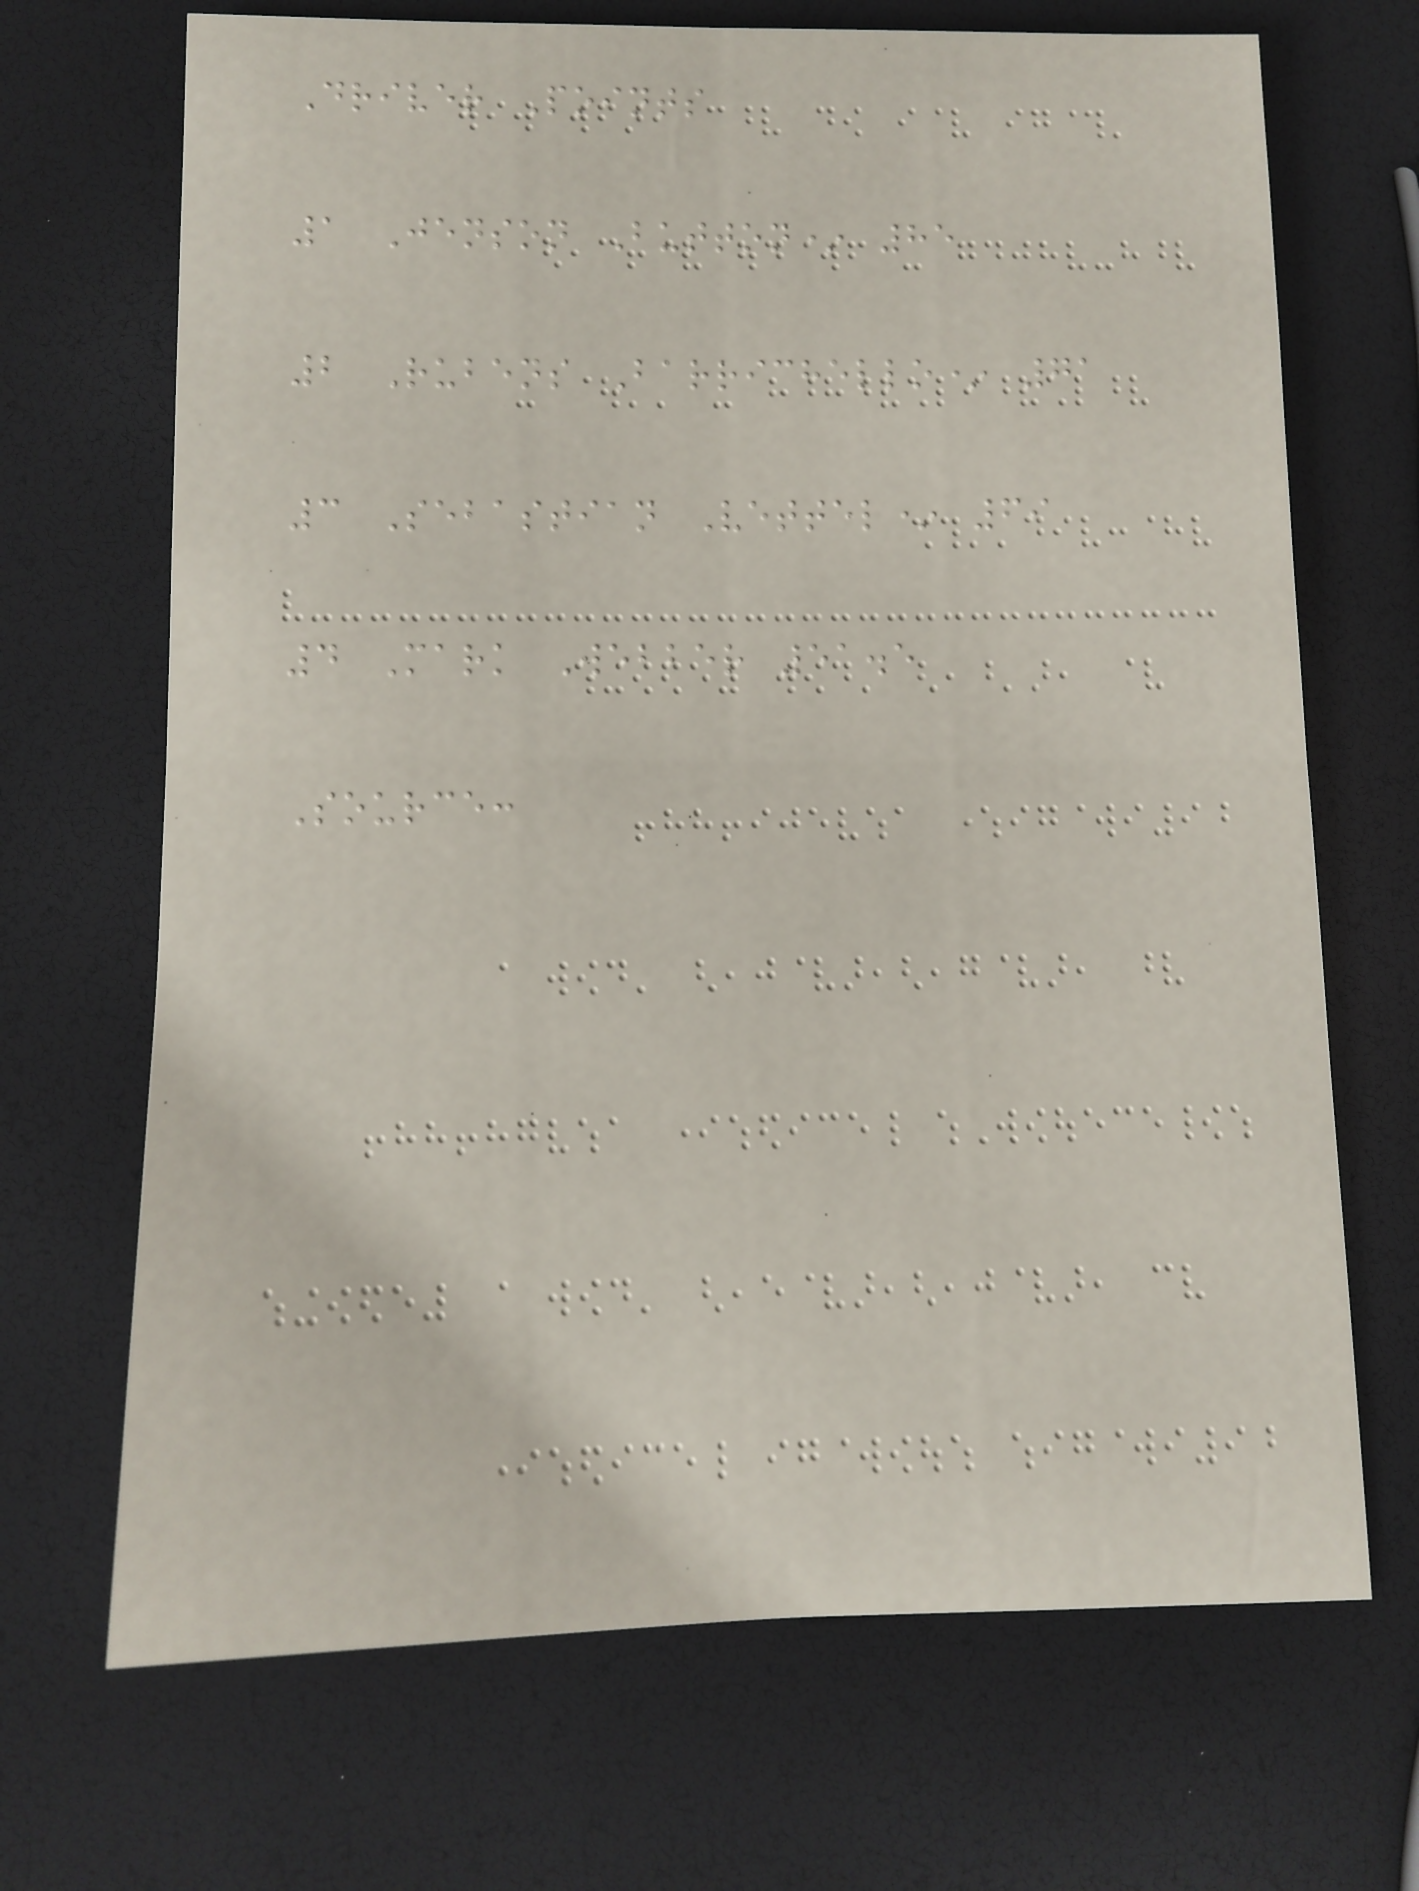Driver Points
1 Jenson Button* 85
2 Rubens Barrichello* 71
3 Sebastian Vettel* 69
4 Mark Webber 51.5
Source:
